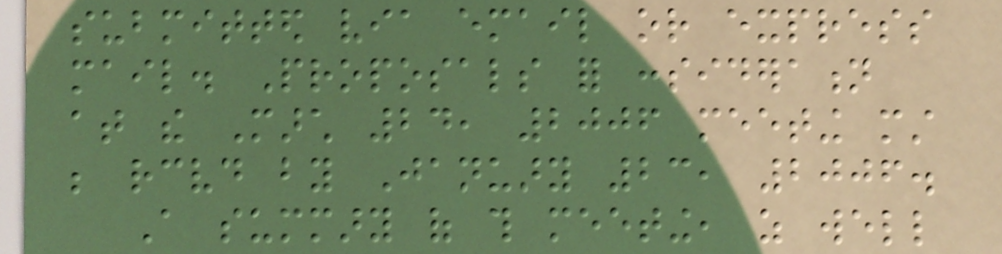submitted via email or express
mail. Proposals for consideration
at the March 24, 2006 meeting must
be received by January 23, 2006.
A summary of this meeting, as well
